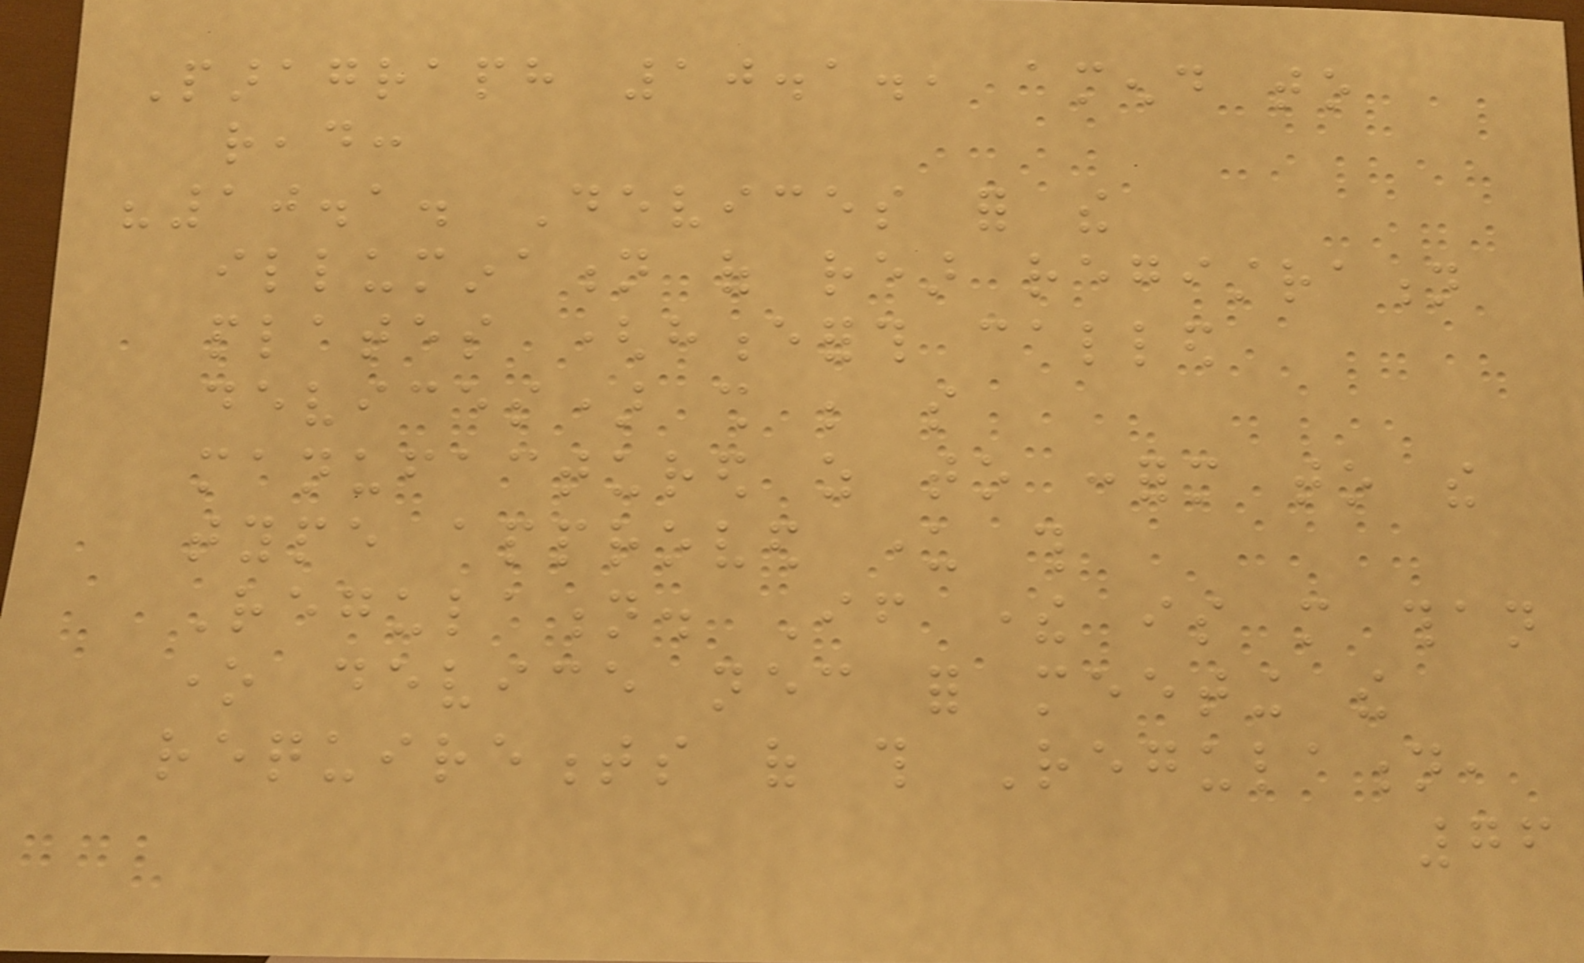Paragraph 10.1., amend to
read:
"10.1. Devices for the
illumination of rear registration
plates (henceforth called
devices) shall be so
manufactured as to conform to the
type approved under this
Regulation. If there is more than
one device necessary for meeting the
requirements of this Regulation,
76
